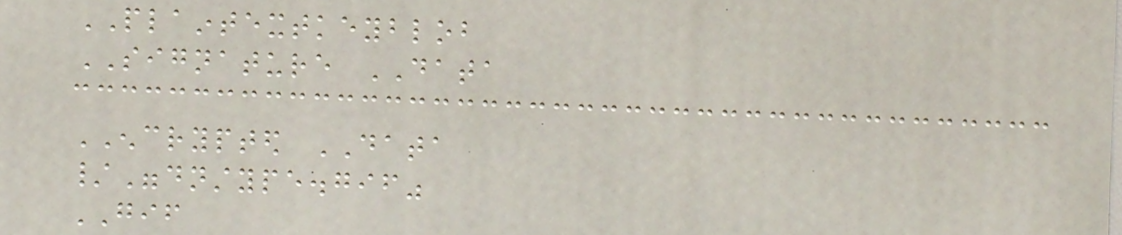PLAINTEXTKEYBLOB
SIGNATURE DATA
ENCRYPTED DATA
/"dnstype.gif"
GIF
